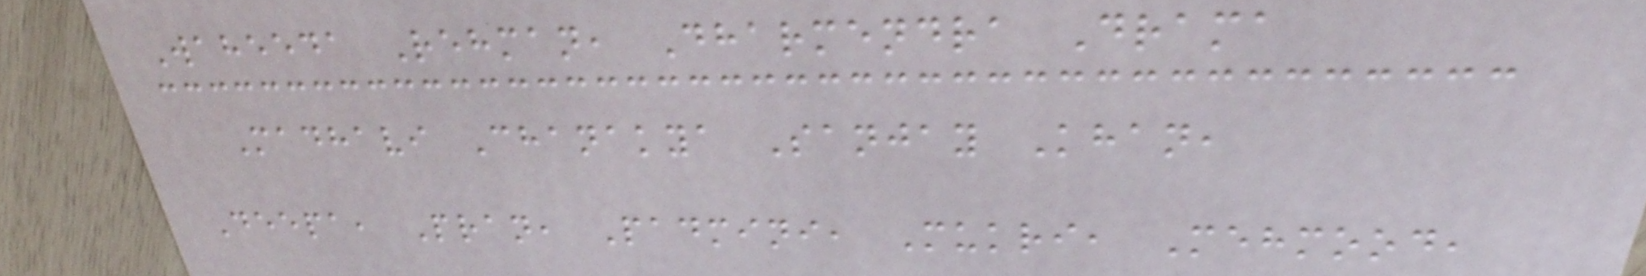Waheeda Rehman, Dharmendra Drama
Madhavi Chanakya Sanjay Khan,
Deepa, Pran, Padmini, Mukri, Mehmood,
